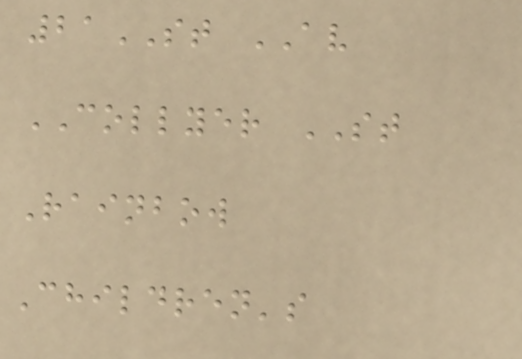21ST AV
COLLYER ST
Rainbow
Children's
